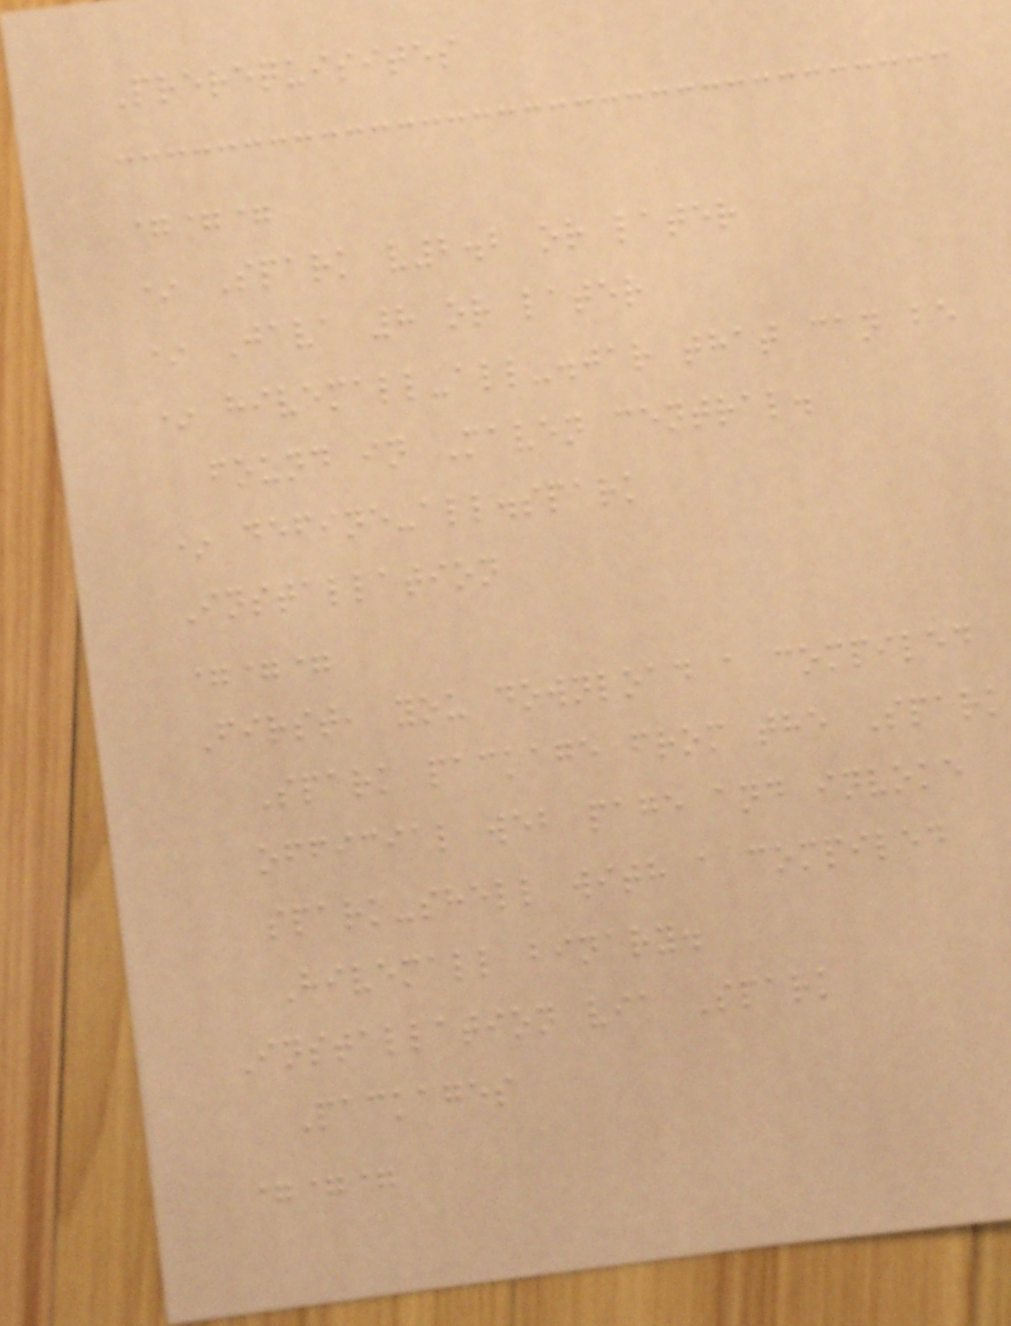Prerequisites
===
* Spark v2.2 or later
* Java 8 or later
* hivemall-all-.jar that can be
found in Maven central.
* define-all.spark
Installation
===
First, you download a compiled
Spark package from the Spark
official web page and invoke
spark-shell with a compiled
Hivemall binary.
Installation via Spark
Packages
===
